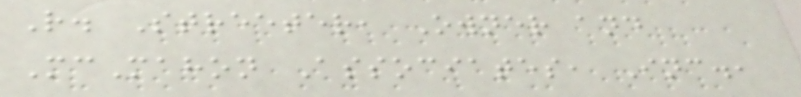R. Streeter, Owner and
McMahon Associates, Inc.,
